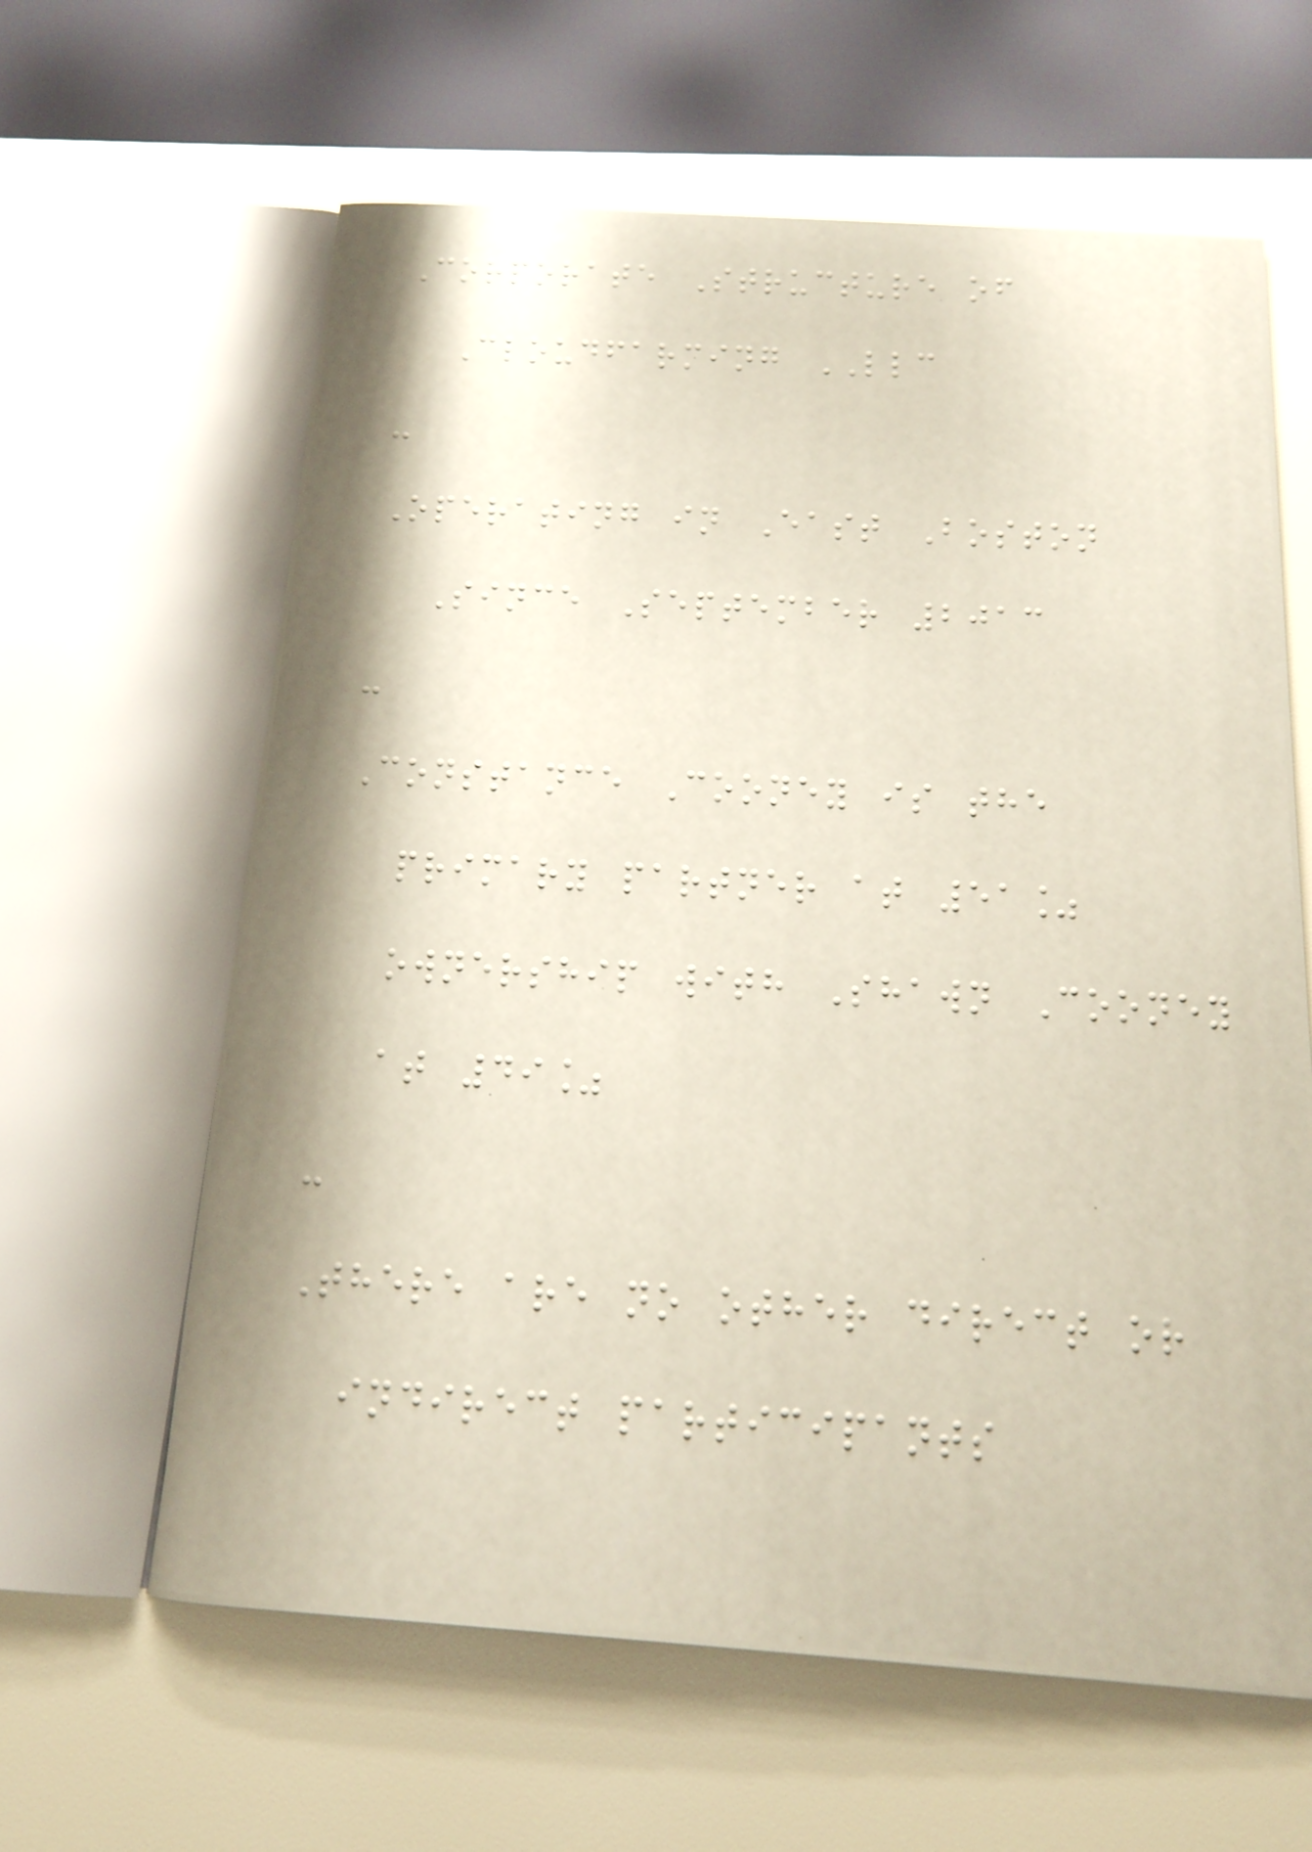Corporate Structure of
Cloudfarming LLC
-
Operating in East Boston
Since September 2013
-
Constance Cooney is the
primary partner at 51%
ownership with Shawn Cooney
at 49%
-
There are no other direct or
indirect participants
